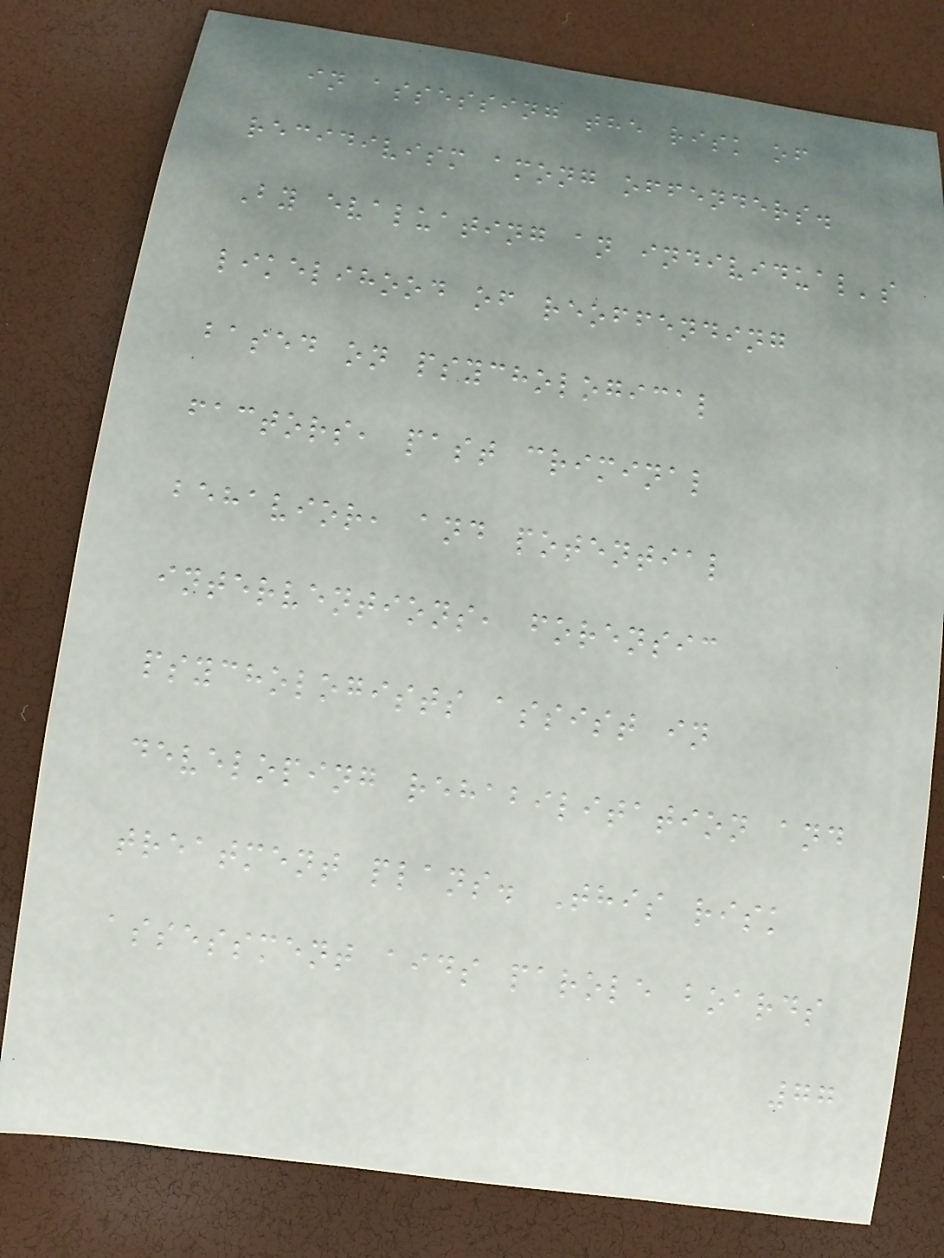in assessing the risk of
recidivism among offenders.
By evaluating an individual's
likelihood of reoffending
based on psychological
factors, past criminal
behavior, and potential
interventions, forensic
psychologists assist in
developing rehabilitation and
treatment plans. This risk
assessment aids parole boards
77
